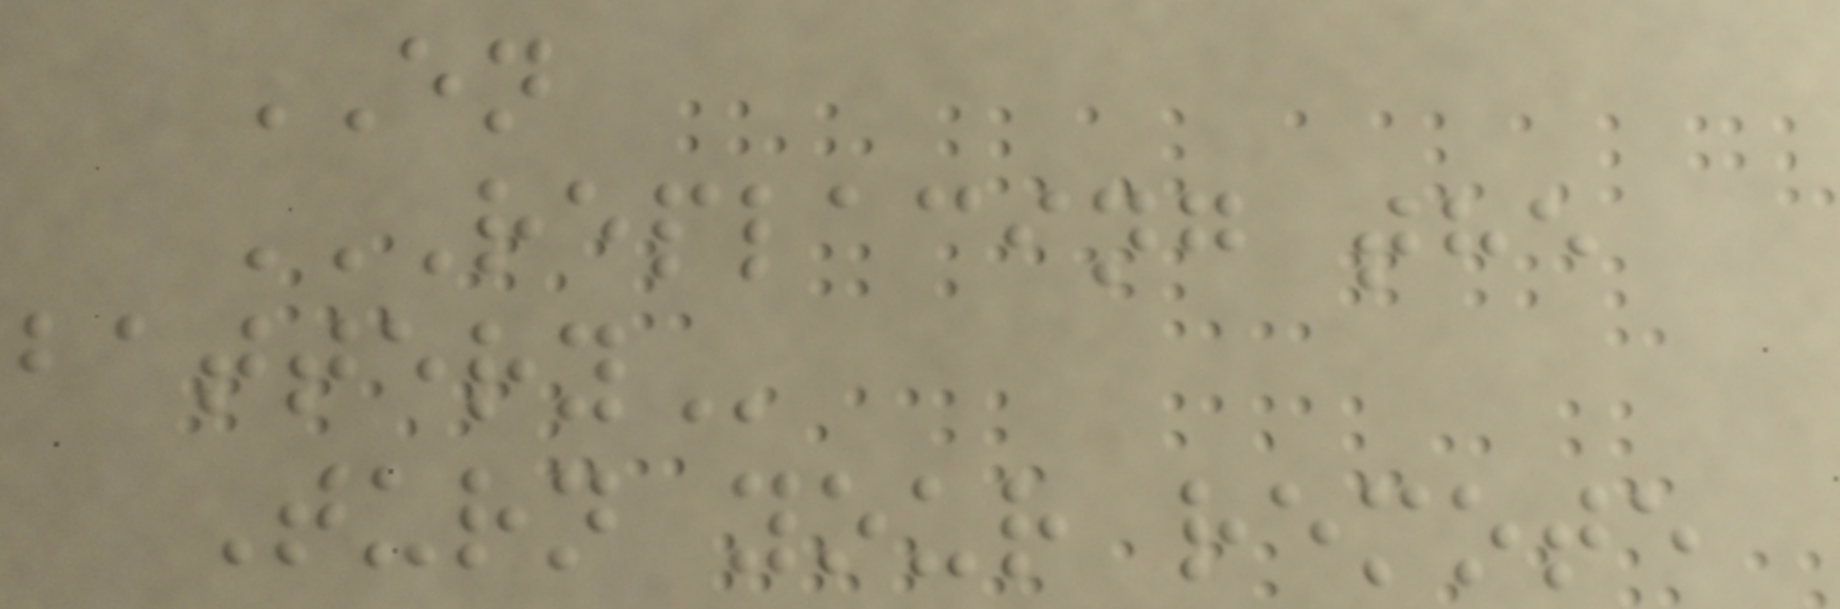EN
REPLACING THE
BATTERY
Turn your remote
